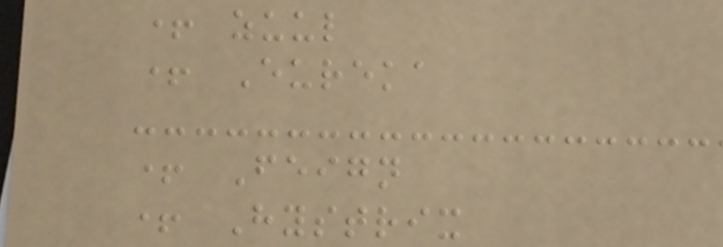+ zuul
+ Eureka
+ Feign
+ Hystrix
